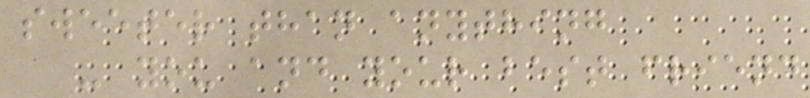sweeter than anything
- you and your best friend
